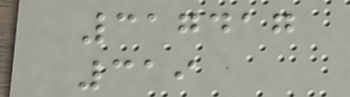317417
319
